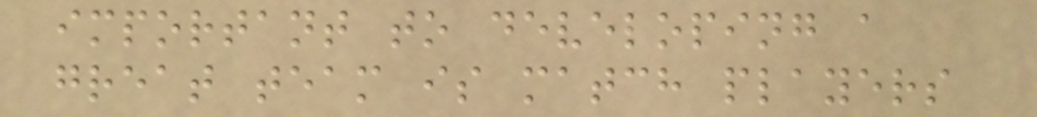important to developing a
great team is match players
